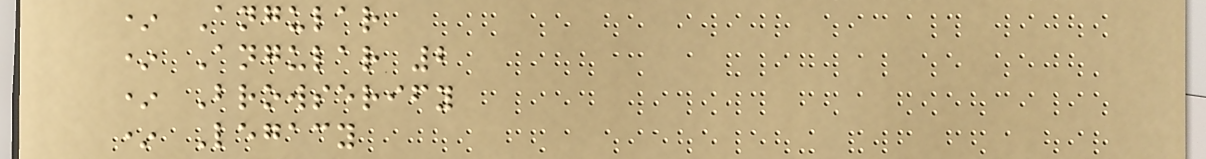* Angular
* Angular 2
* Browserify
* Legacy
